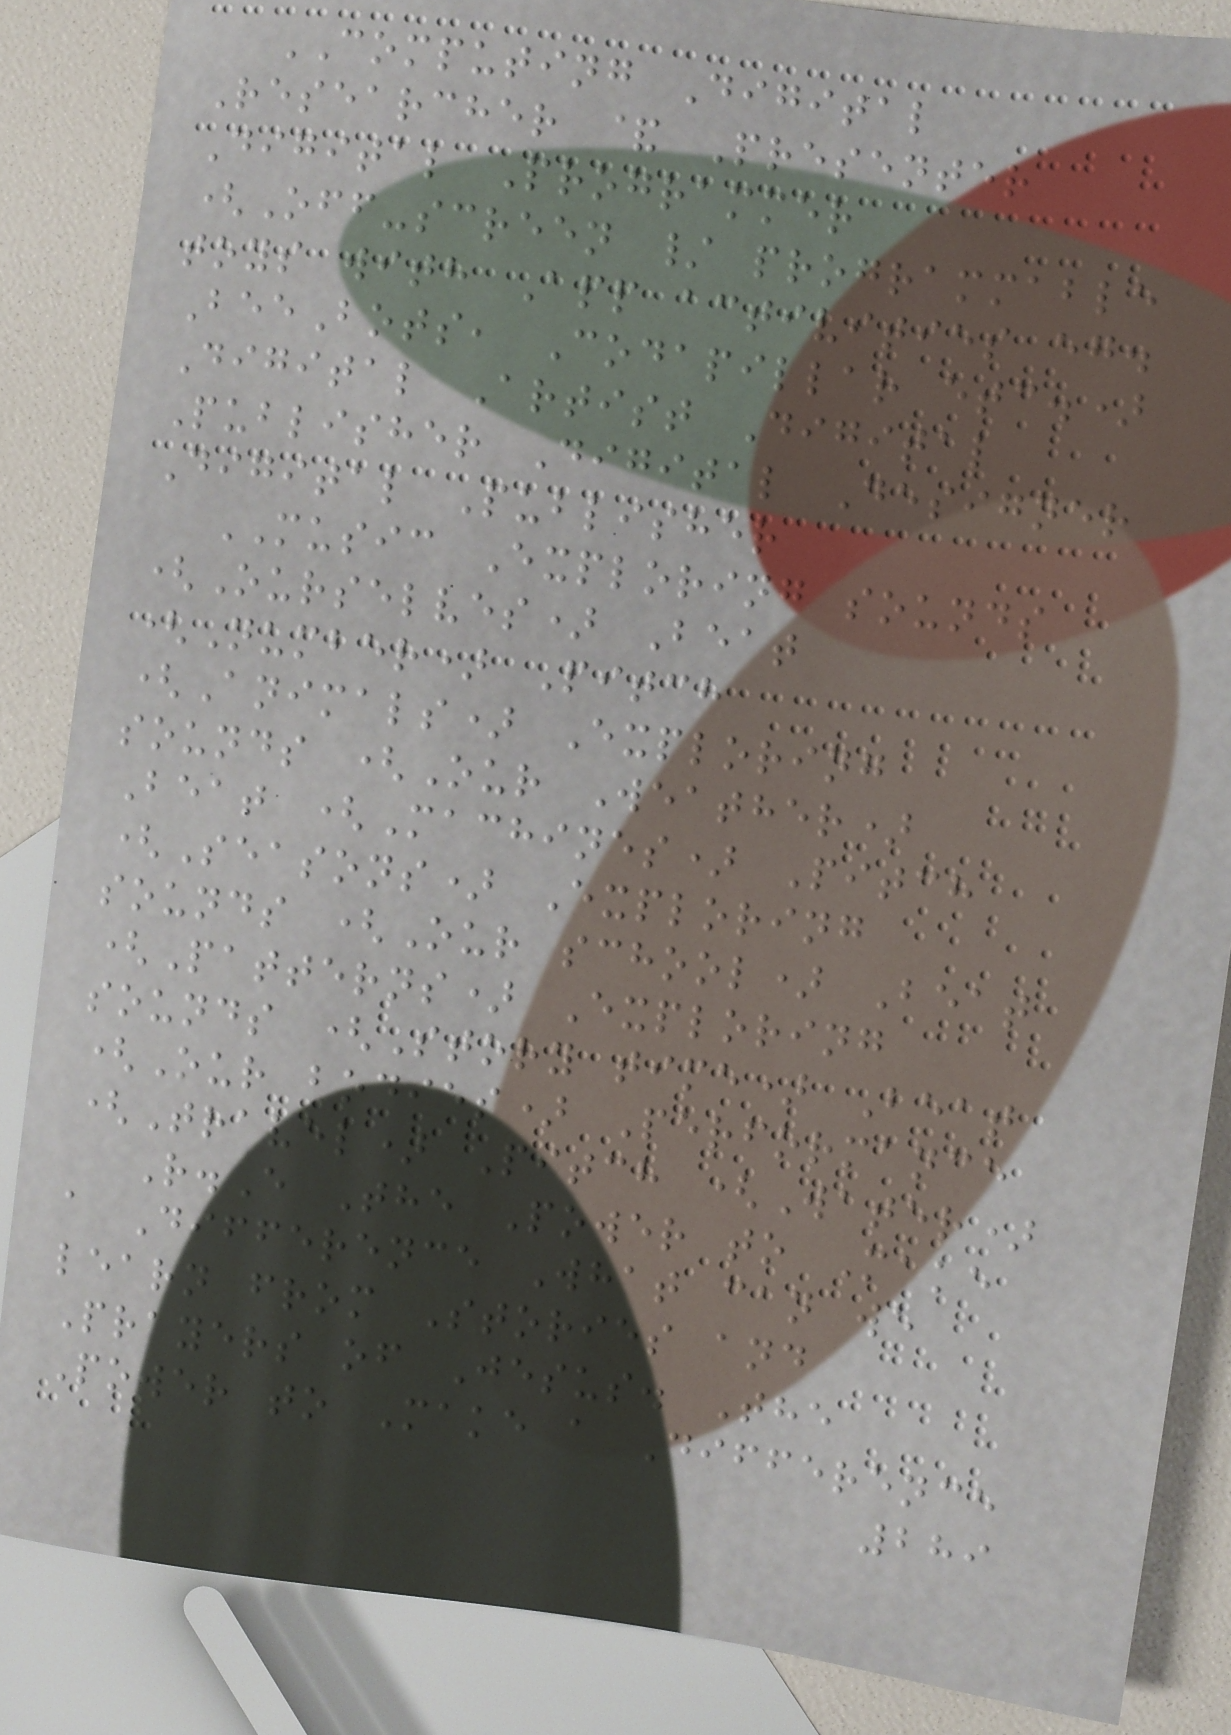COMPUTING Digital
Researcher & Presenter
Digital Programmer
(Off-screen / programmable
toys with App activities eg.
BeeBots, Codapillar etc.)
Digital Artist Digital
Publisher Digital Designer
Digital Publisher
MUSIC Exploring sounds
(Ourselves) Beat
(Number) Pitch
(Animals) Exploring
sounds (Our Weather)
Beat (Machines) Pitch
(Seasons) Exploring
sounds (Our school) Beat
(Patterns) Exploring
sounds (Story time) Beat
(Our bodies) Performance
(Travel) Pitch (Water)
R.E The Power to Make
a Difference What can we
learn from Stories and
Prayers of Jesus. The
Power to Make a Difference
289
